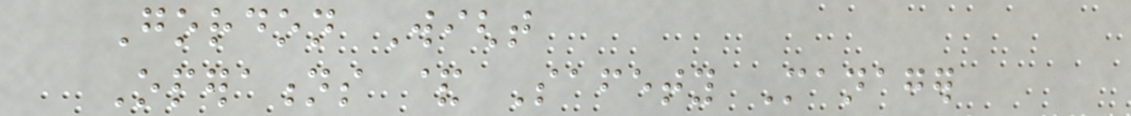Gordon Wight
Operations & Safety Manager
